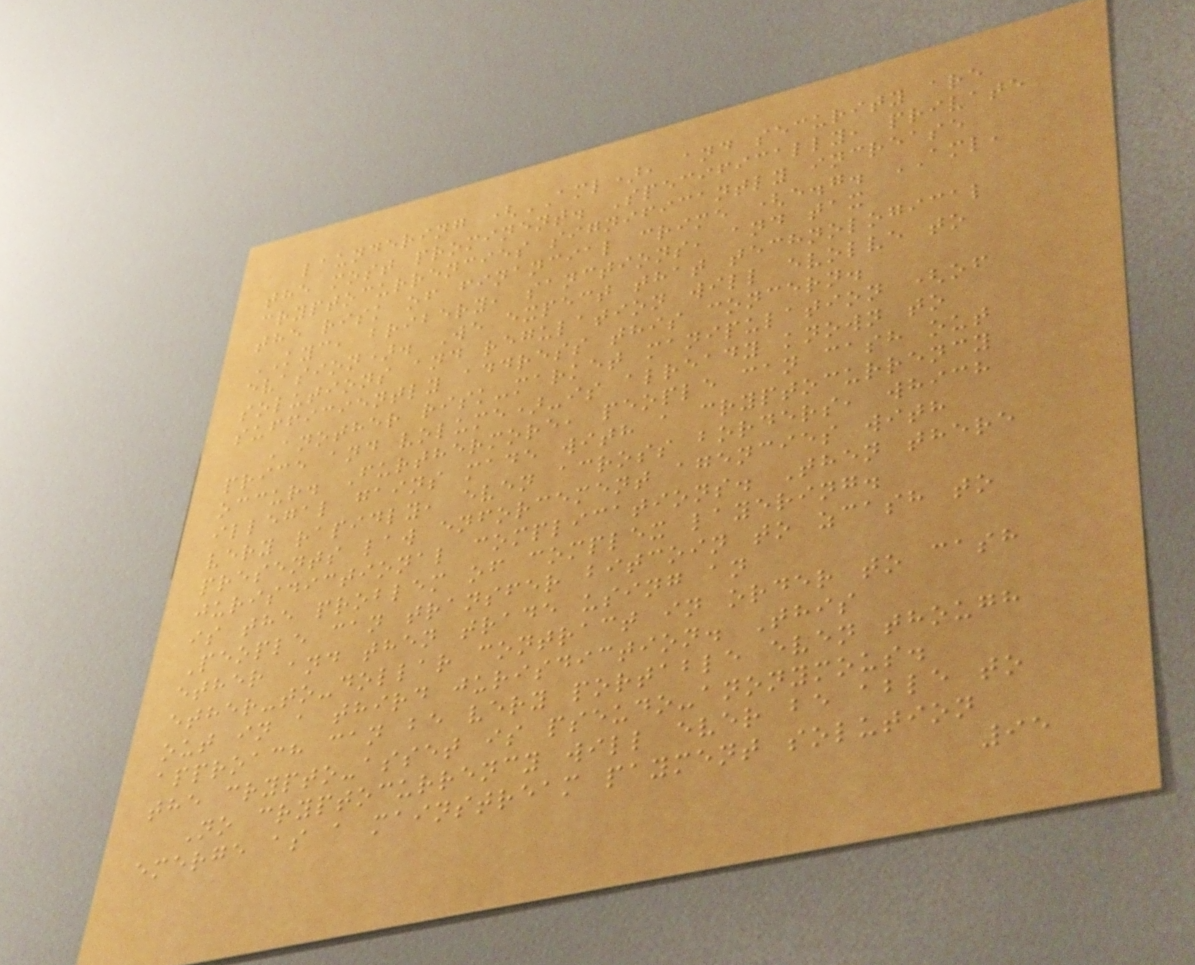laundering (AML), and security are
the most prominent. Specifically, private
cryptocurrencies significantly increase
the risk of financial crime (e.g. AML,
KYC, bribery, sanctions, and tax
evasion). We expect that technological
solutions and regulation will evolve to
sufficiently address this concern.
Another risk-market manipulation (of
price and volume)-is already known to
occur. Furthermore, people can cash out
illegal gains made with a cryptocurrency
very rapidly, even across borders, which
presents law enforcement agencies with
jurisdictional complications. Then there
is the problem of complex layering.
People can transfer bitcoin to zcash to
ether and then trade using an
ether-to-dollar contract in order to cash
out in a third jurisdiction. This
approach can be very portable even though
the crypto-asset is pseudo-anonymous.
No cryptocurrency will ever be able to
emerge as a mainstream payment solution
95
